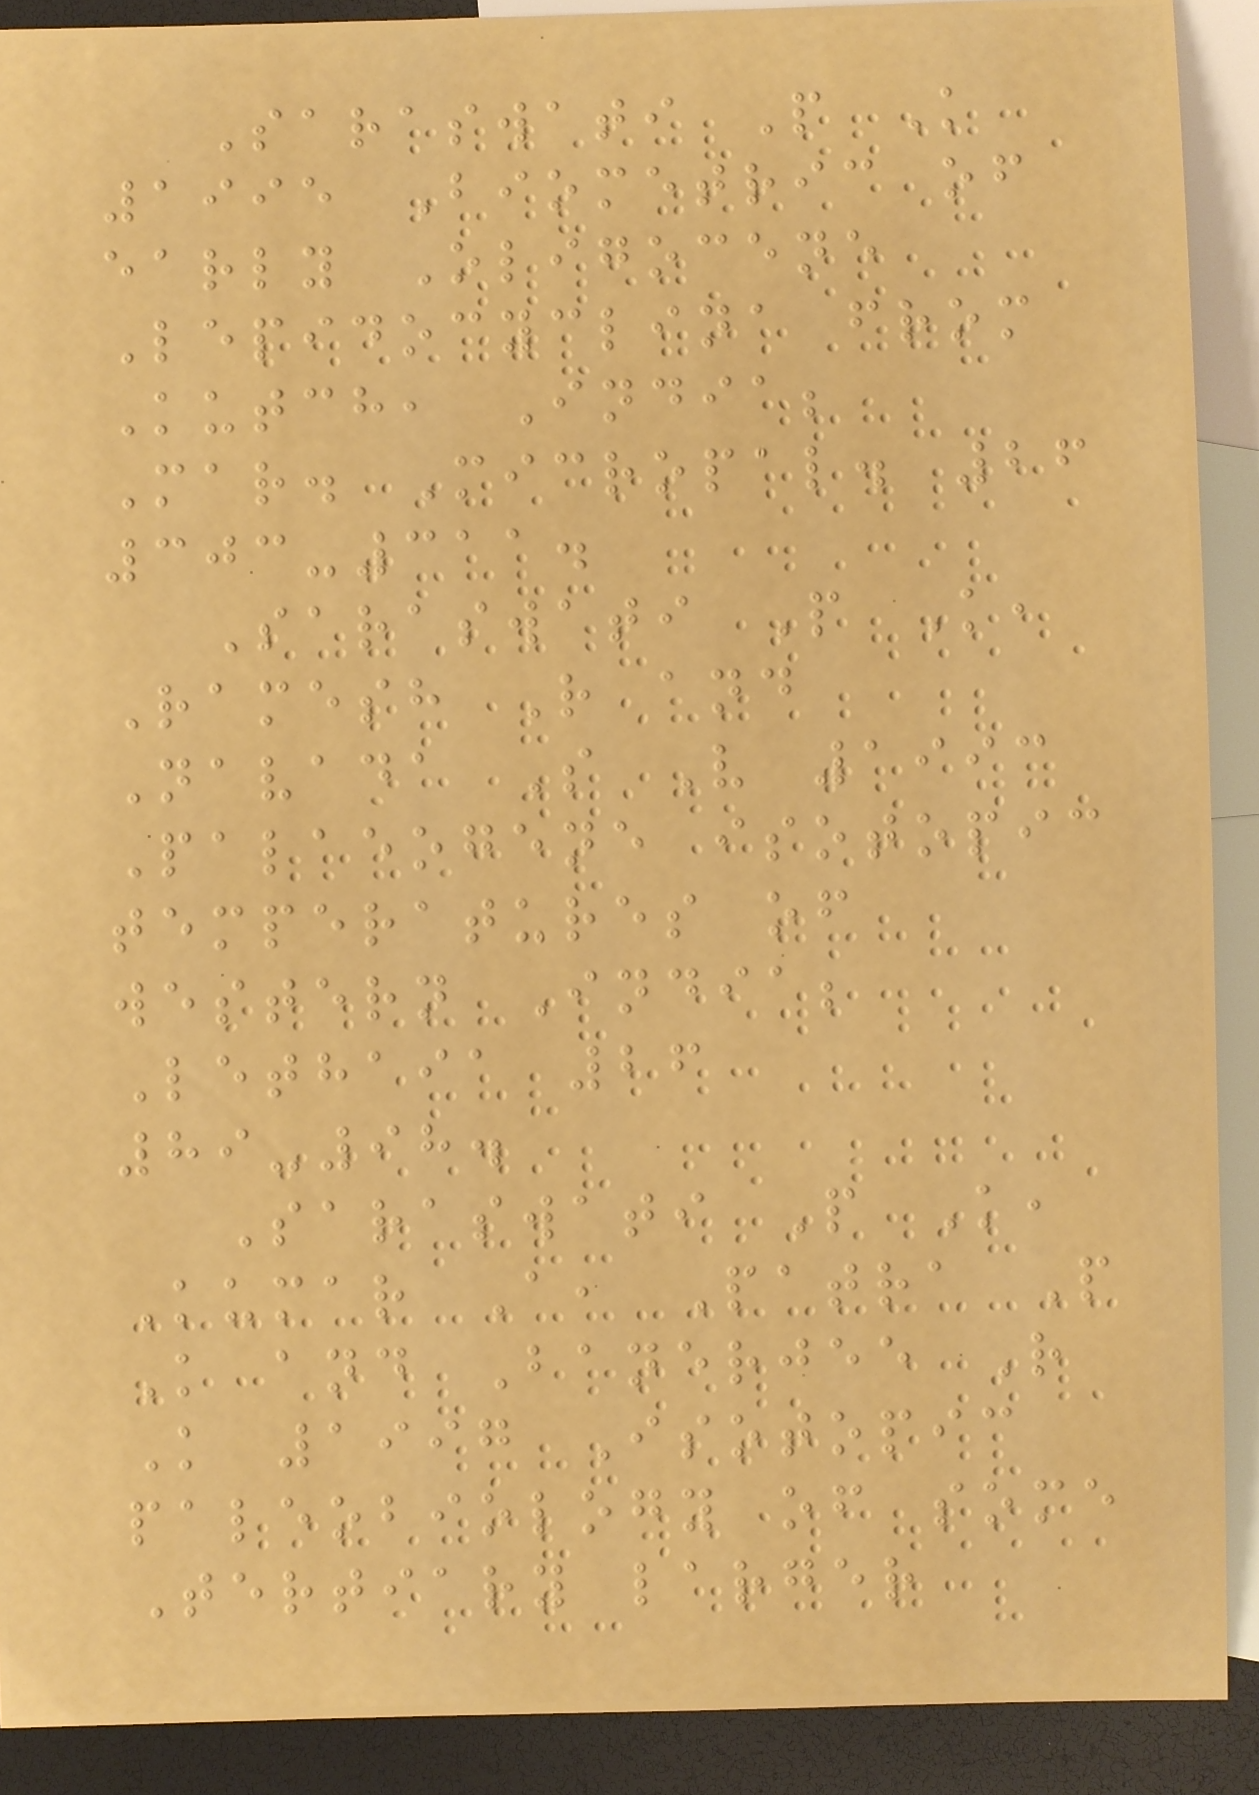Saraswati P K
1995 Biometric of
early Oligocene
Lepidocyclina from
Kutch, India;
Mar. Micropal. 26
303-311.
Saraswati P K,
Ramesh R and
Navada S V 1993
Palaeogene isotopic
temperatures of
western India;
Lethaia 26
89-98.
Saraswati P K,
Kumar A, Patra P
K and Banerjee R
K 1997 Isotopic
paleobiology of some
Tertiary larger
